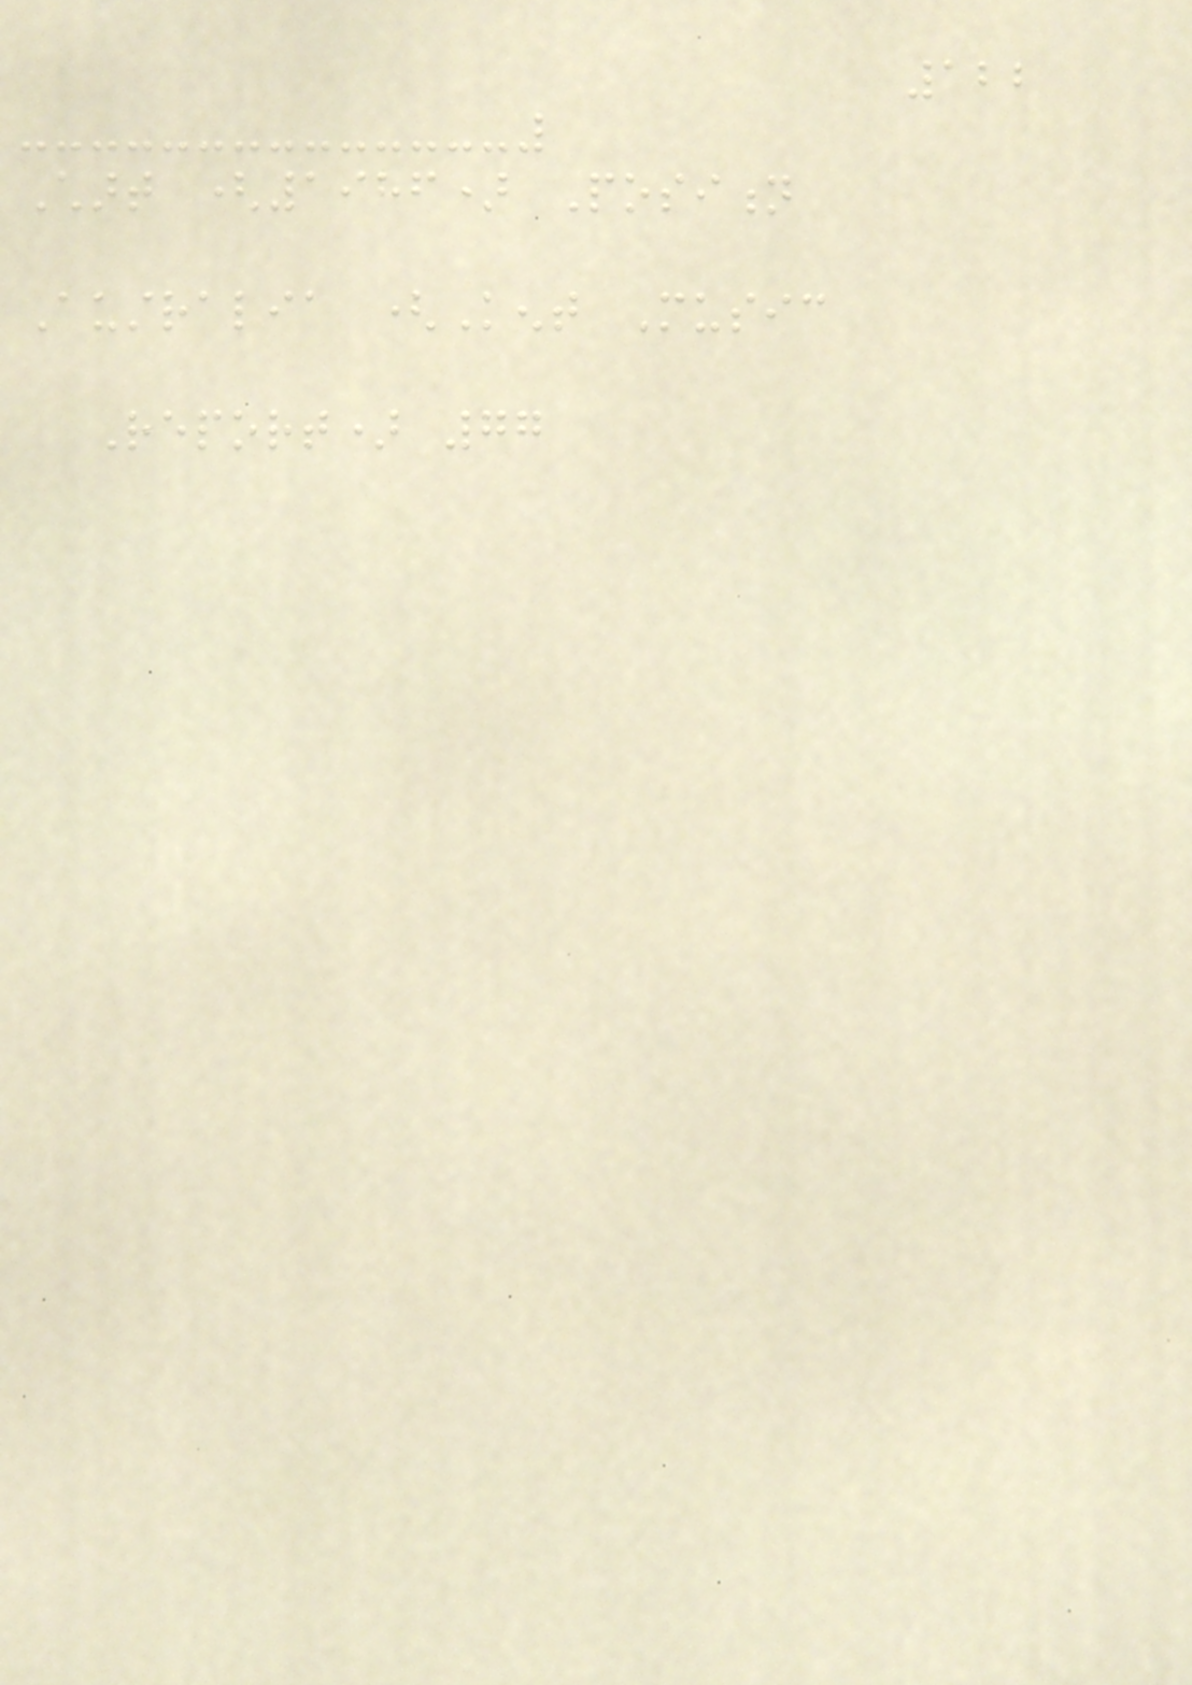122
Chart (1986) Position
Australia (Kent Music
Report) 77
